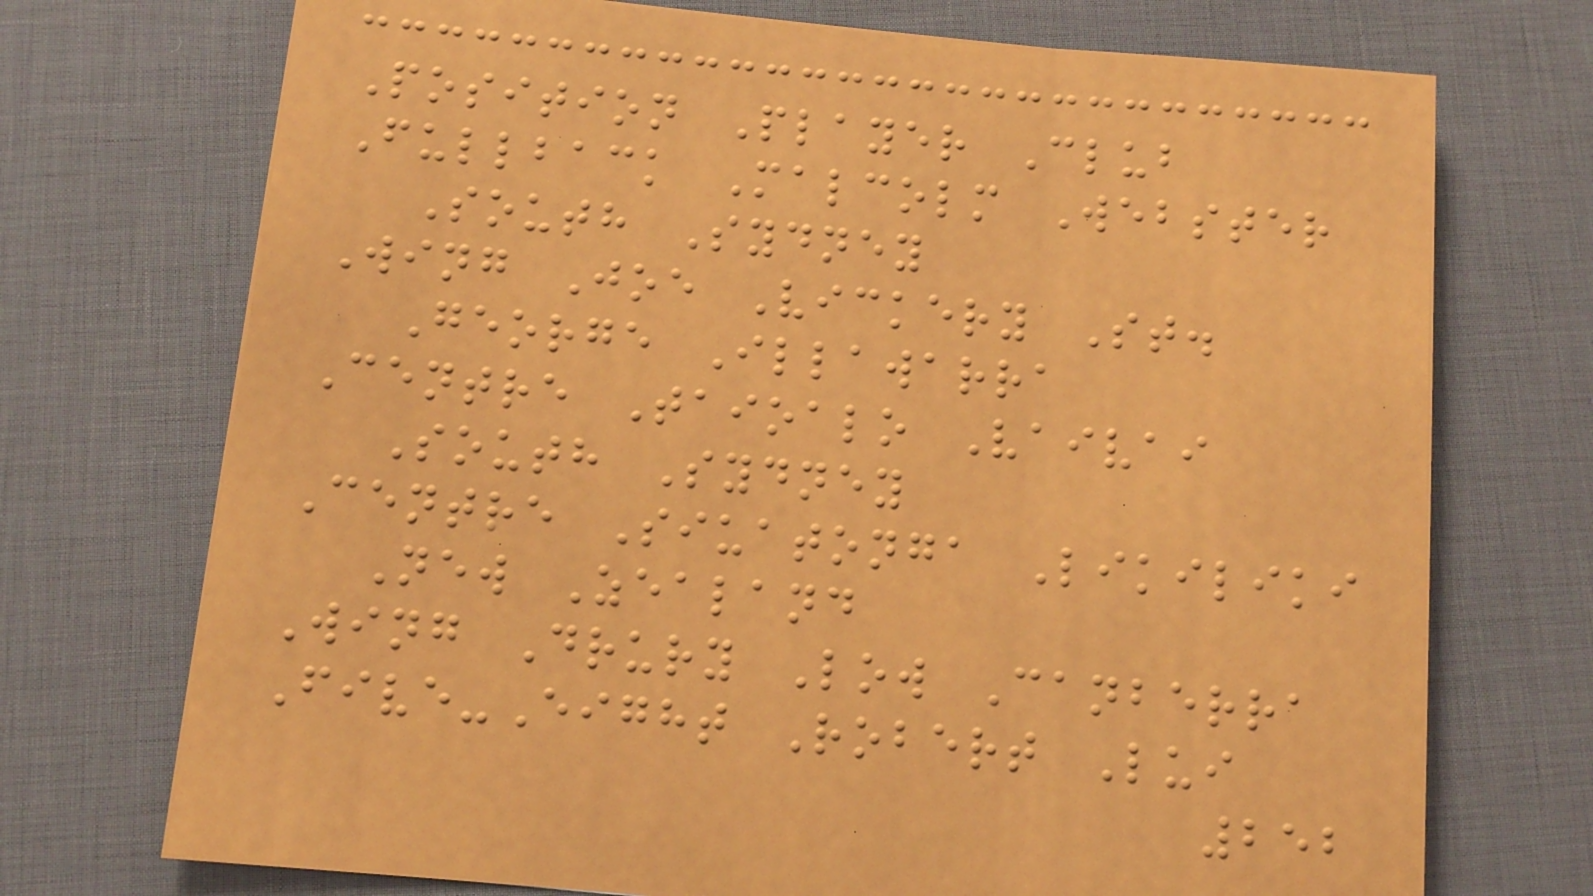Position Player Club
Fullback Malcolm Webster
South Sydney
Wing Joe Vickery St.
George Illawarra
Centre Taioalo Vaivai
South Sydney
Centre Siuatonga Likiliki
New Zealand
Wing Drury Low Canberra
Five-Eight Robert Lui
252
